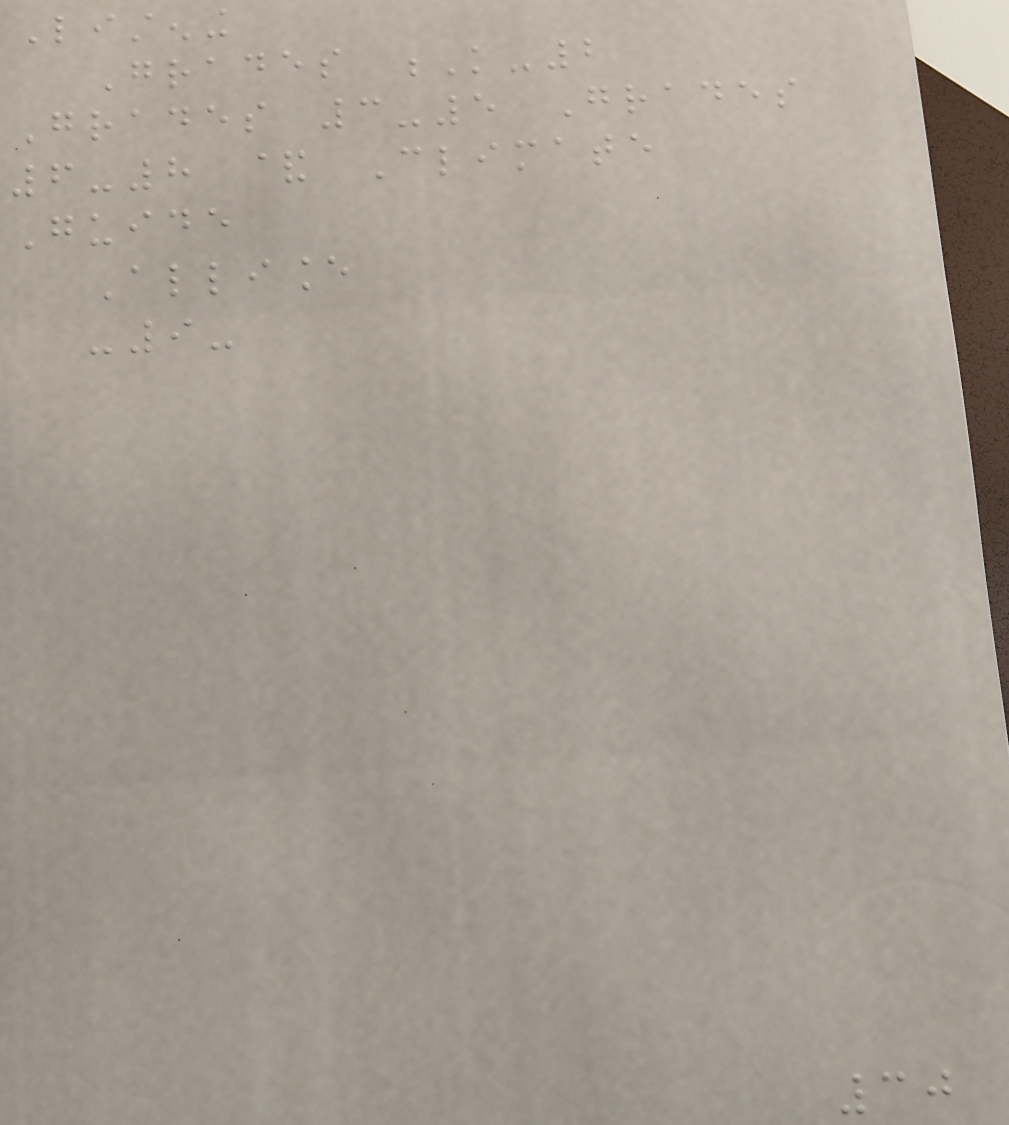Listening
Grades K-2
Grades 3-5 Grades
6-8 & Climate
Guide
Alliance
-9-
30
